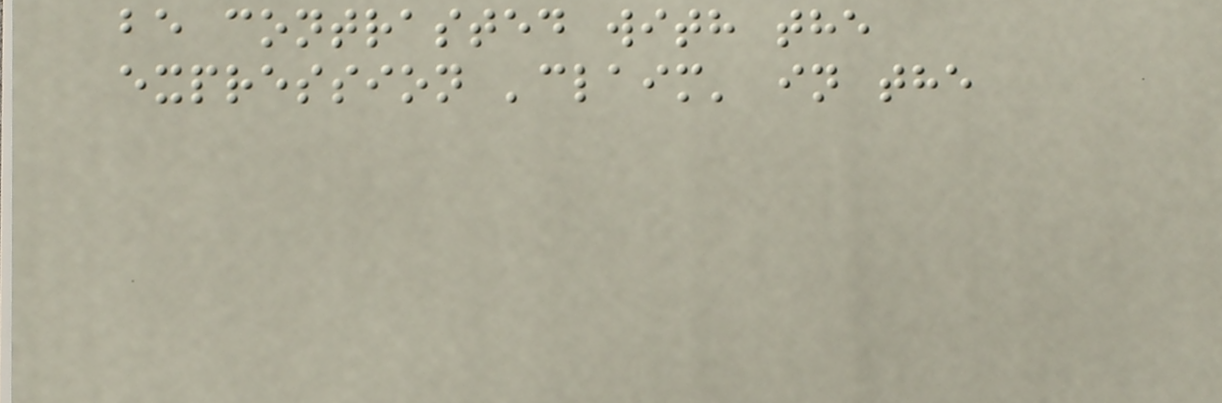be contrasted with the
expression 'claim' in the
